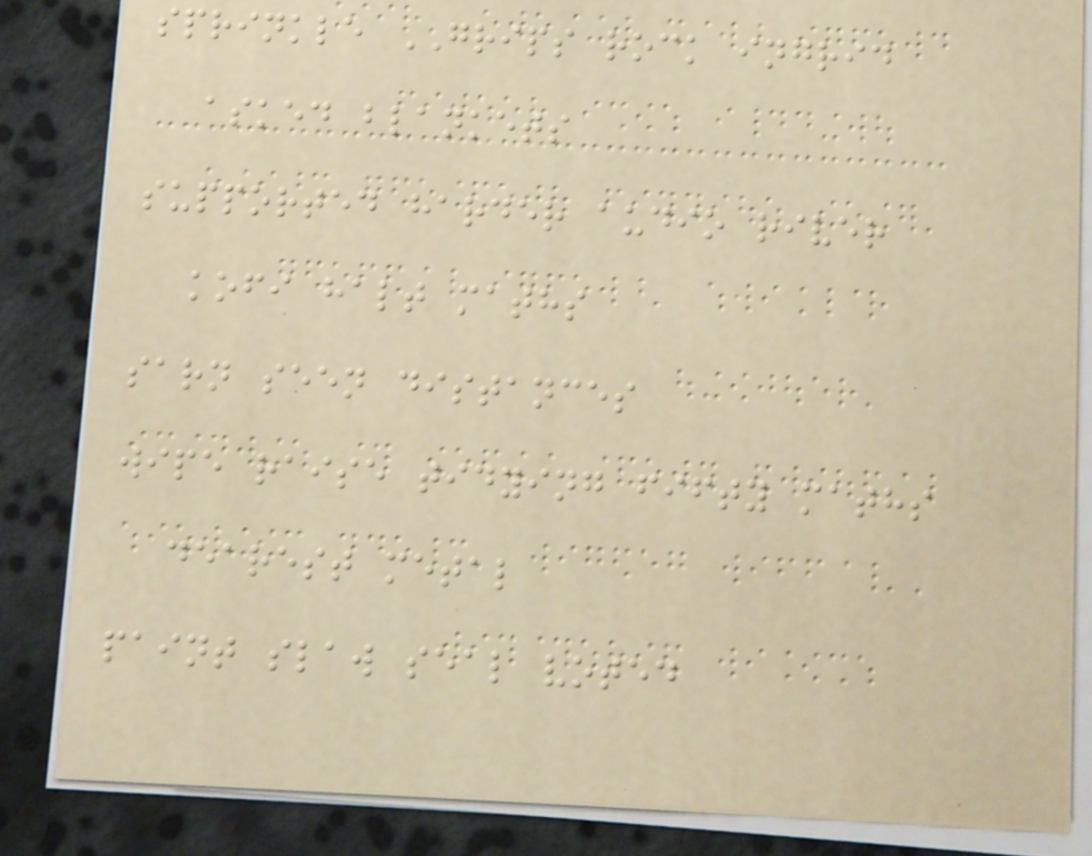sprinkle GRIPS rock ingrid
asked blankets
supported harder audio river
kofi halt maths
sarn seen distances
wipe raise tidying fifty maths
dearest metal
paint slaw seal voted
